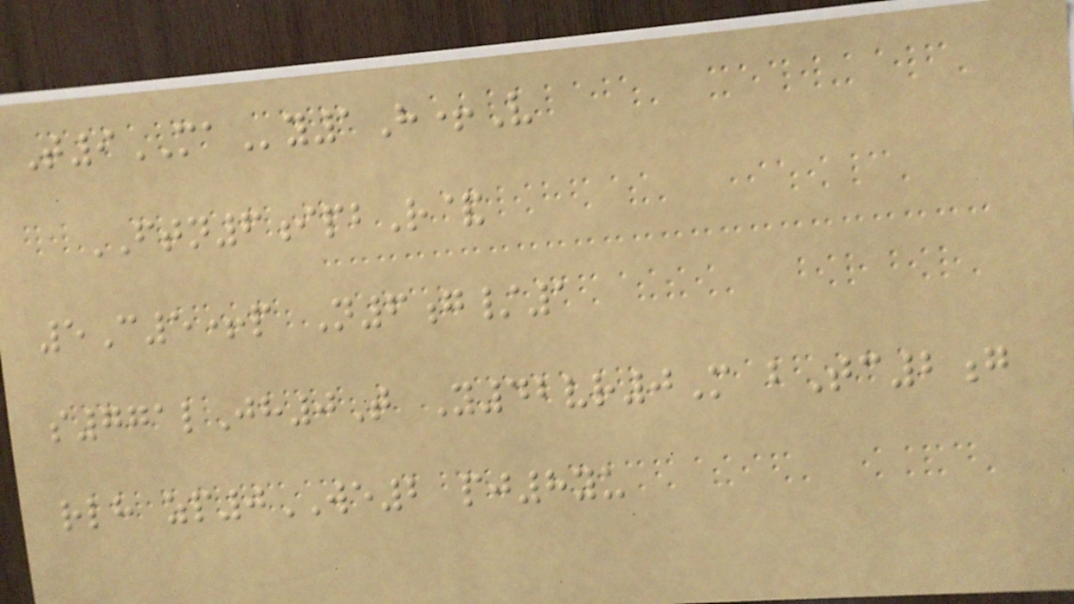T9MAy1H+V
FTN6ipbR&
5C5+p N6g/1
s771lJh0T Y42vr0M bTc2g
rlh zp0WE2 pj8yu
